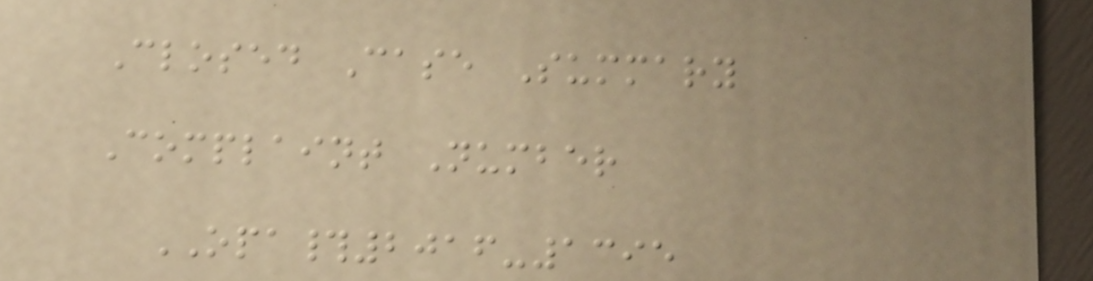Closed Case Summary
Complaint Number
OPA#2016-1395
